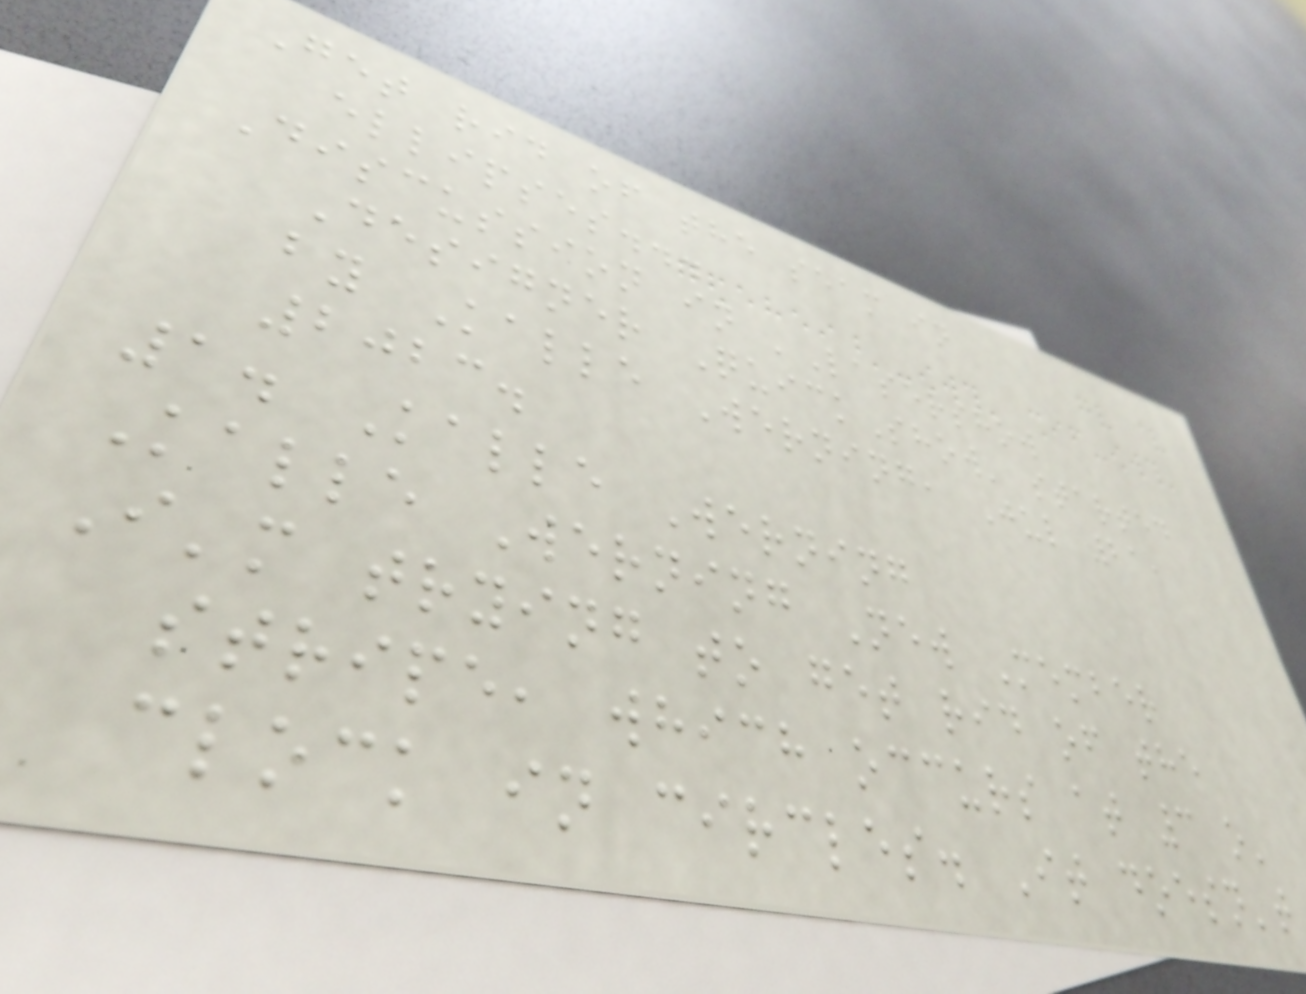Get rid of the seam in
ellipses...
Discussion in 'Lasershow
Designer QuickShow' started
by Kalle Werning, Jul 21,
2023.
1. Kalle Werning
Kalle Werning New Member
I'm trying to get rid of the
stripe, which occurs at 3 o'
clock in circles. It doesn't
